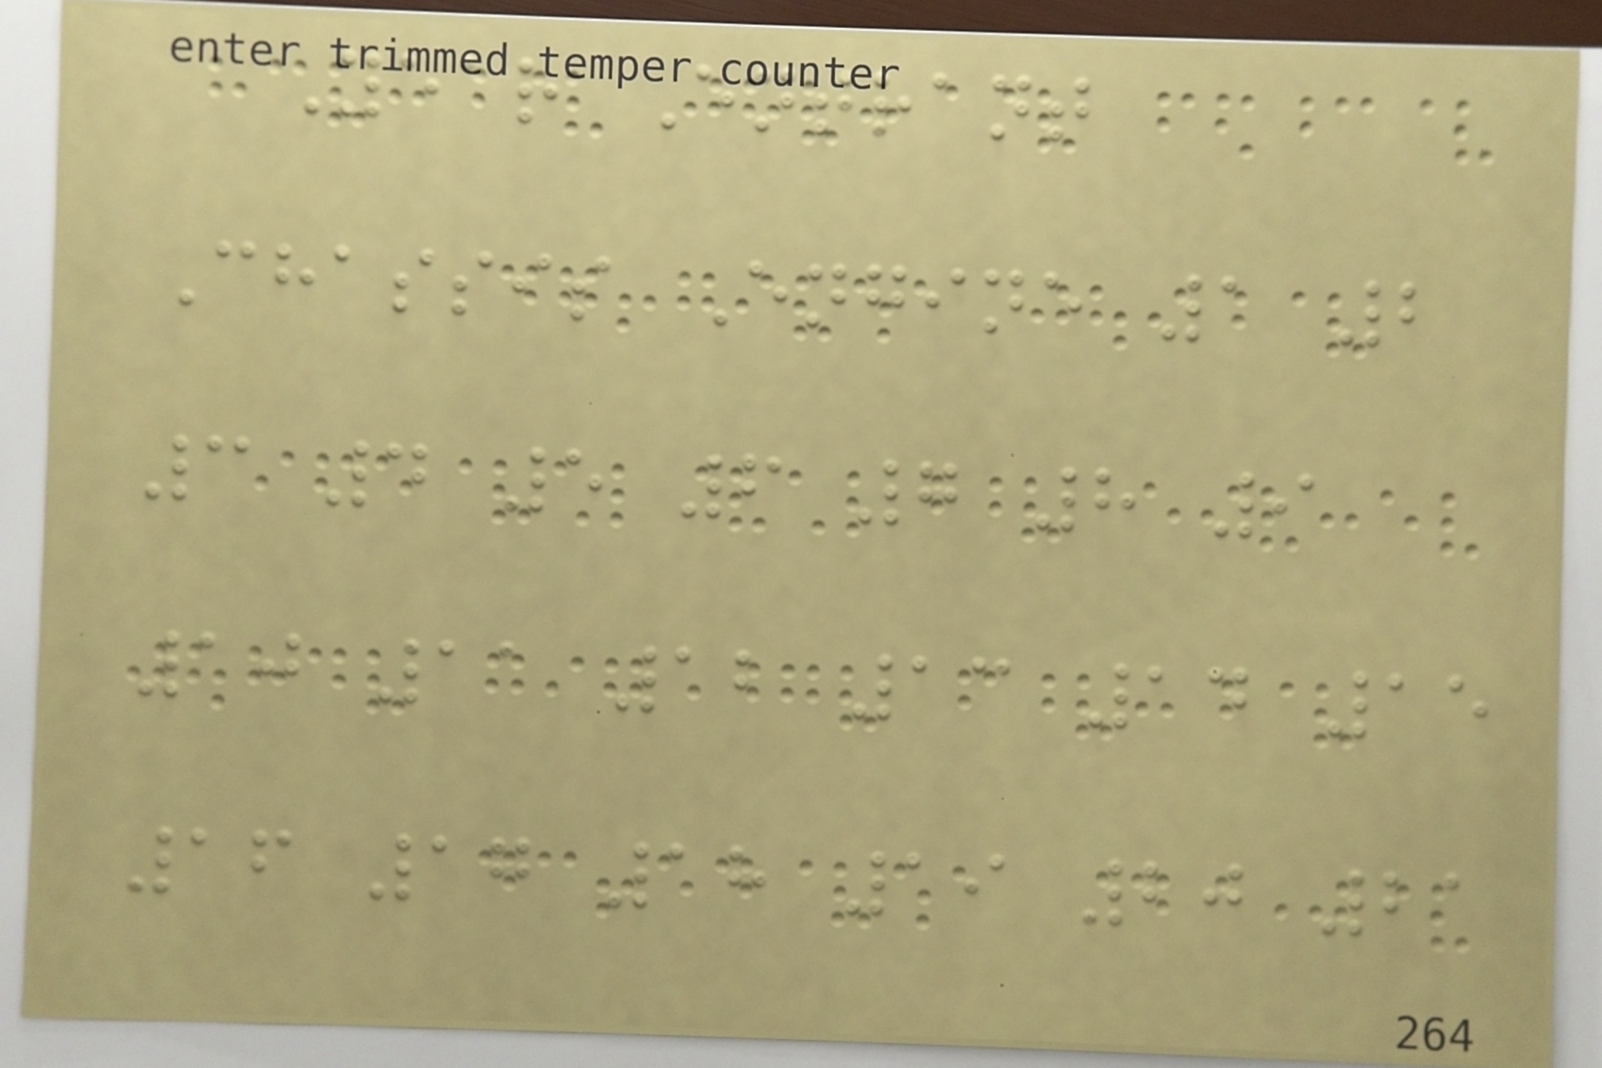Year Entrant
Chassis Engine 1 2
3 4 5 6 7 8 9
10 11 12 13 14 15
16 17 18 19 20 21
